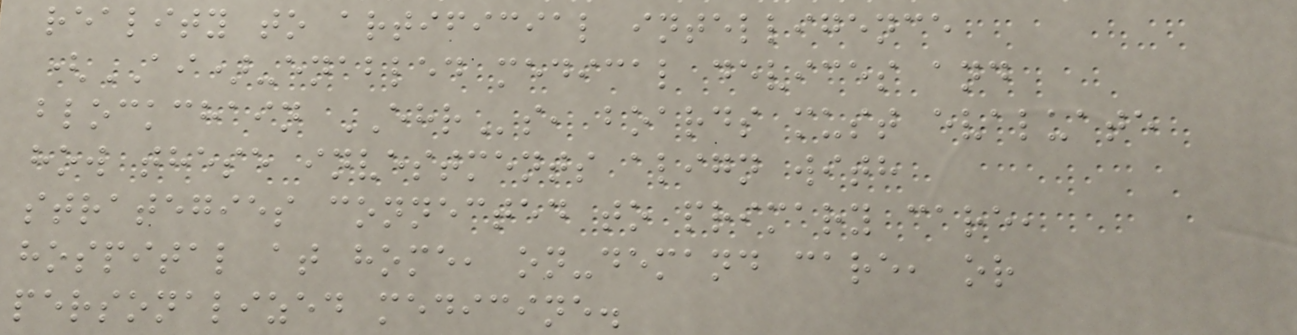reality to artificial intelligence
(AI)-enabled medical devices and
blockchain EHRs, boards must evaluate
how these investments align with
strategies connected to primary care,
hospital at home, on-demand care, or
personalized medicine.
